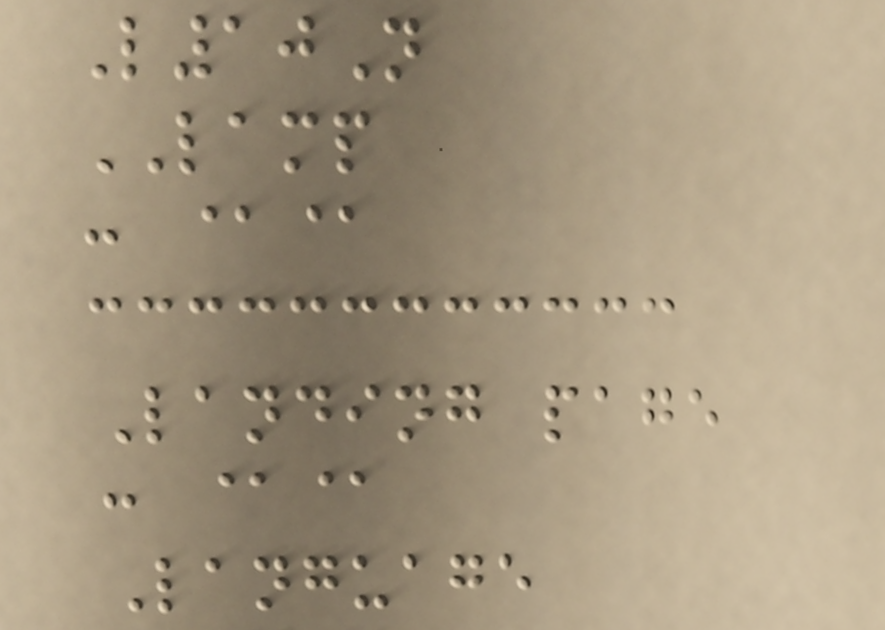L10N
LAMP
: @@
Landing page
: @@
Language
